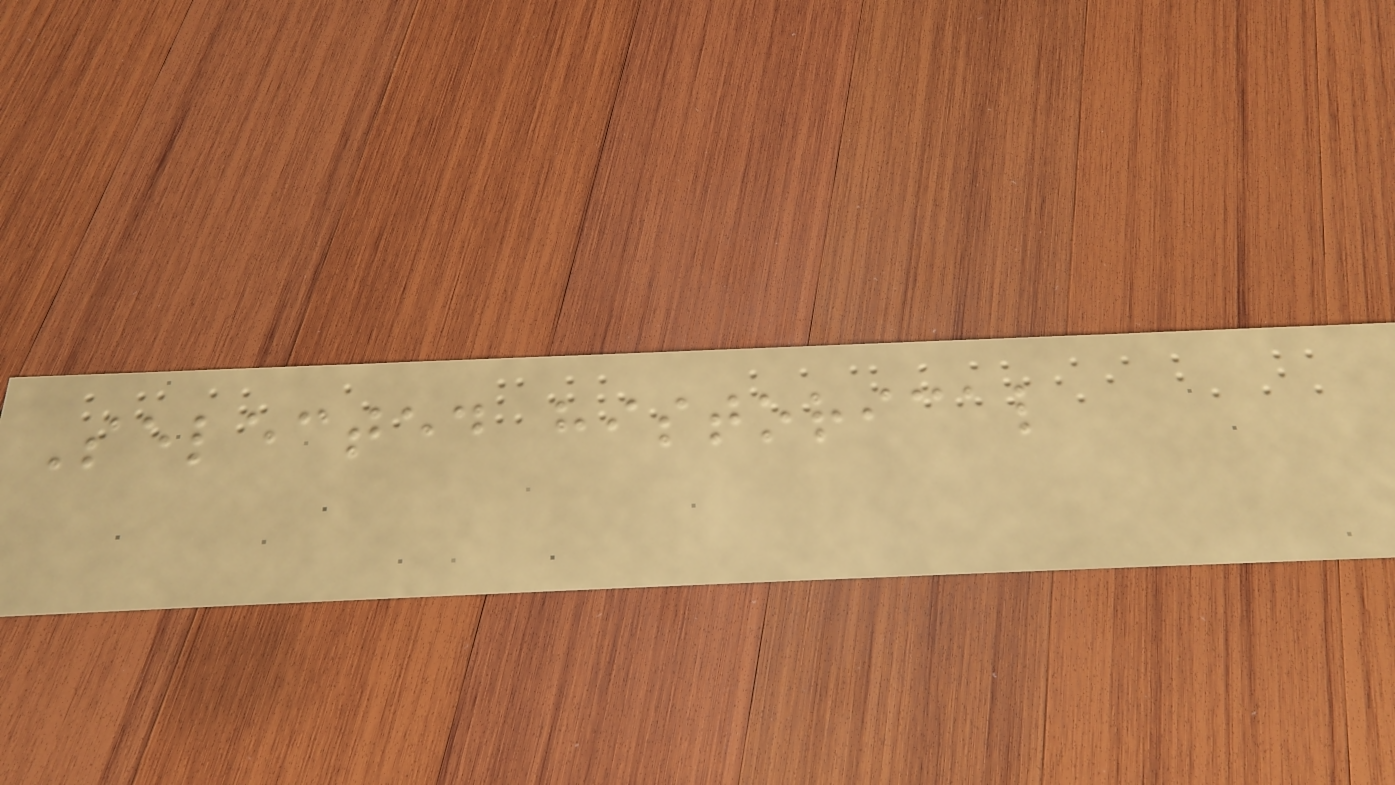Selected historical
